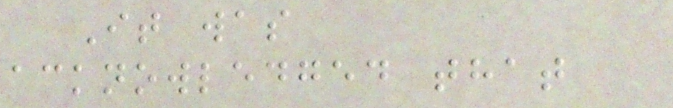It was
acknowledged that
